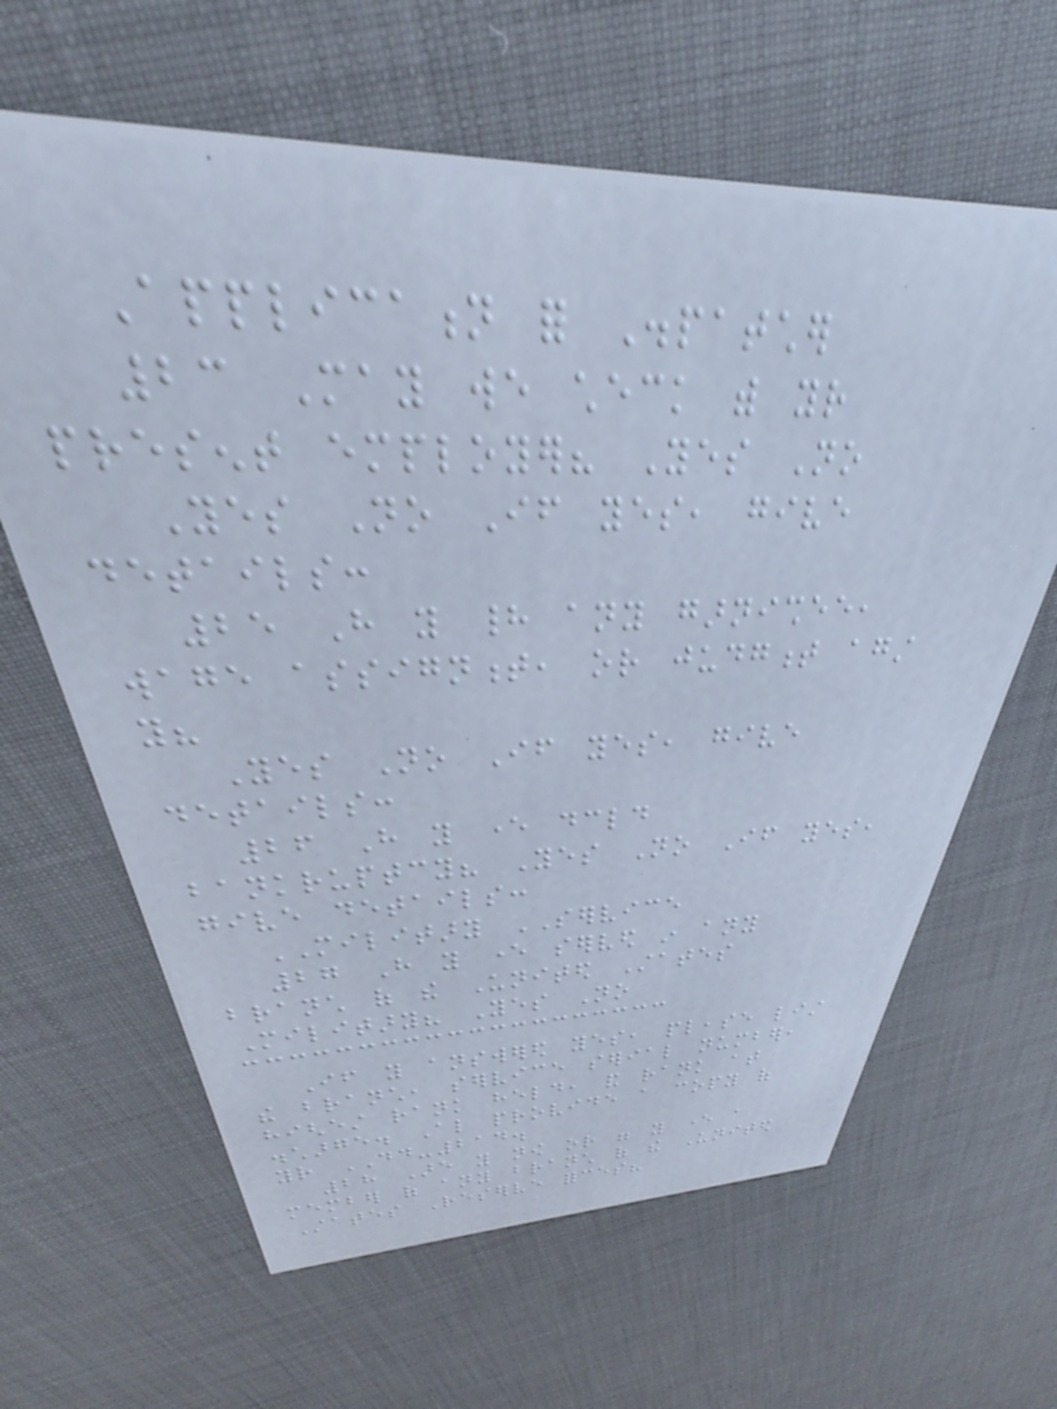Application for Dispatcher
23 May we check with your
present employer? Yes No
Yes No If yes, give
details:
25 Have you had any garnishee,
wage assignment, or judgment against
you?
Yes No If yes, give
details:
26 Have you ever declared
bankruptcy? Yes No If yes,
give details:
MILITARY SERVICE
27 Have you ever served in any
branch of the United States
Military? Yes No
If you answered yes, please list
the branch, service serial number,
highest rank held, and rank at
discharge. Also provide a copy of
your DD-214.
28 Are you now or were you ever a
member of any branch of the United
States Reserve forces?
